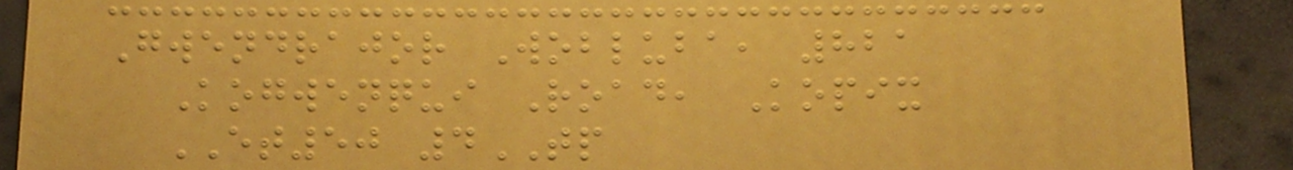Gwendrajor Wobluba, 821
Kogwenqui Road, Kopix
ET50 4TP
